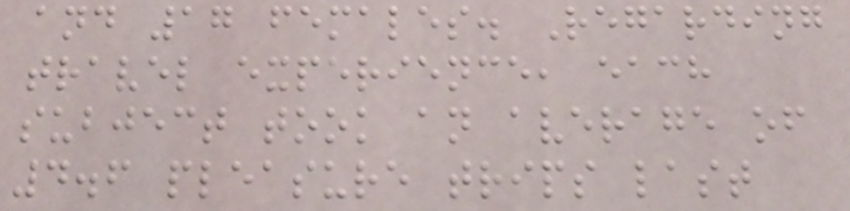and 17 females. Regarding
travel experience, each
subject took an average of
4.6 pleasure trips last
